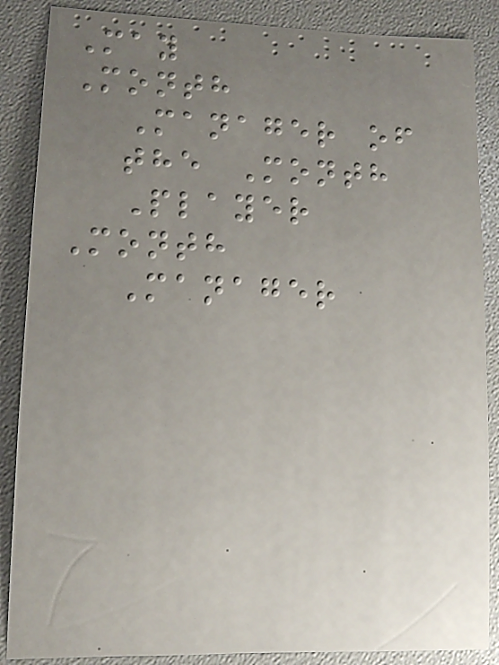May
Month
Manager of
the Month
Player
Month
Manager
